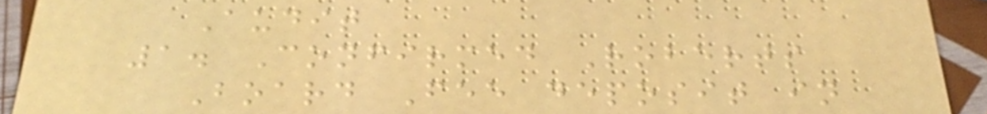Audit
1. Confirmed Roberts
Board Fee deposit in
